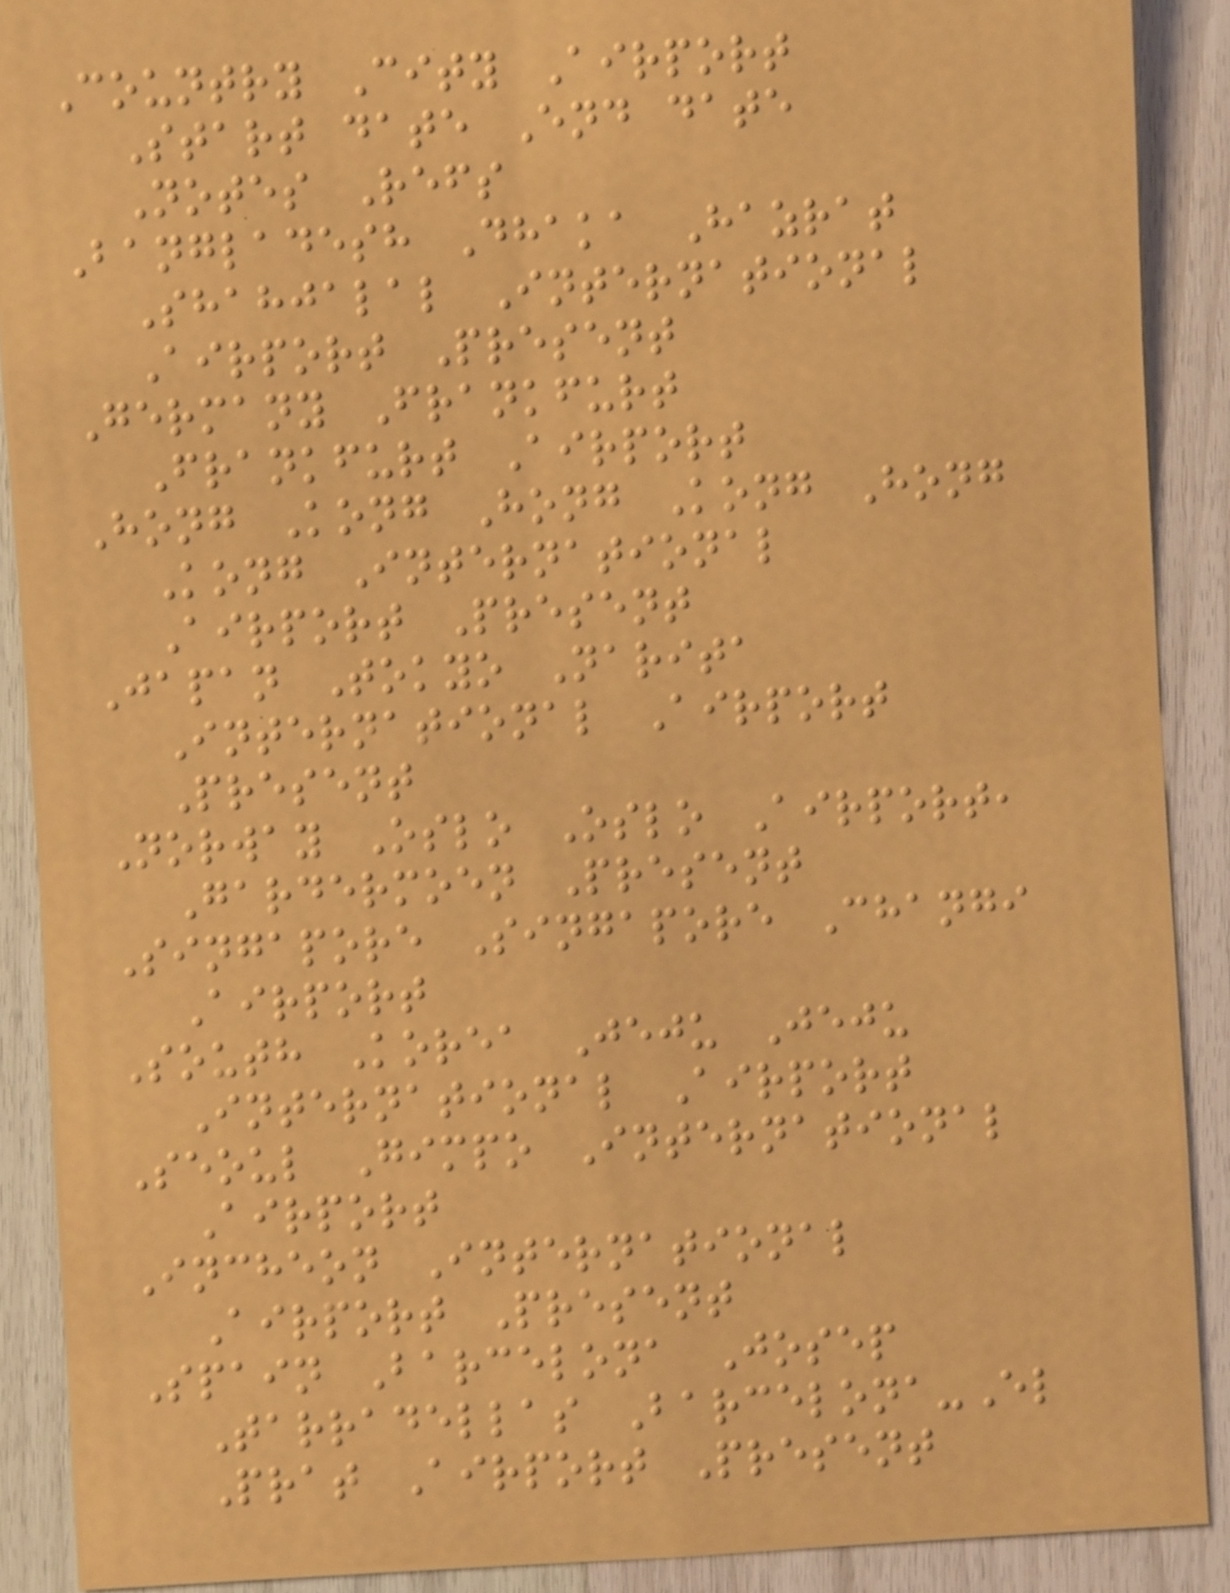Country City Airport
Start date End date
Notes Refs
Bangladesh Dhaka Hazrat
Shahjalal International
Airport Present
Germany Frankfurt
Frankfurt Airport
Hong Kong Hong Kong Hong
Kong International
Airport Present
Japan Tokyo Narita
International Airport
Present
Norway Oslo Oslo Airport,
Gardermoen Present
Singapore Singapore Changi
Airport
South Korea Jeju Jeju
International Airport
Seoul Gimpo International
Airport
Incheon International
Airport Present
Spain Barcelona Josep
Tarradellas Barcelona-El
Prat Airport Present
